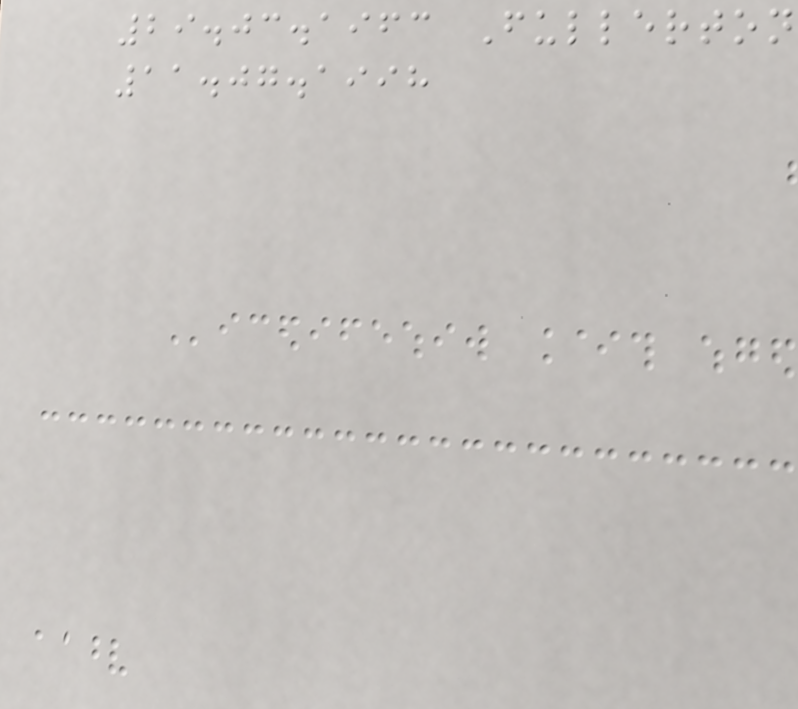29.03.1963 Fullerton
11.07.1998
